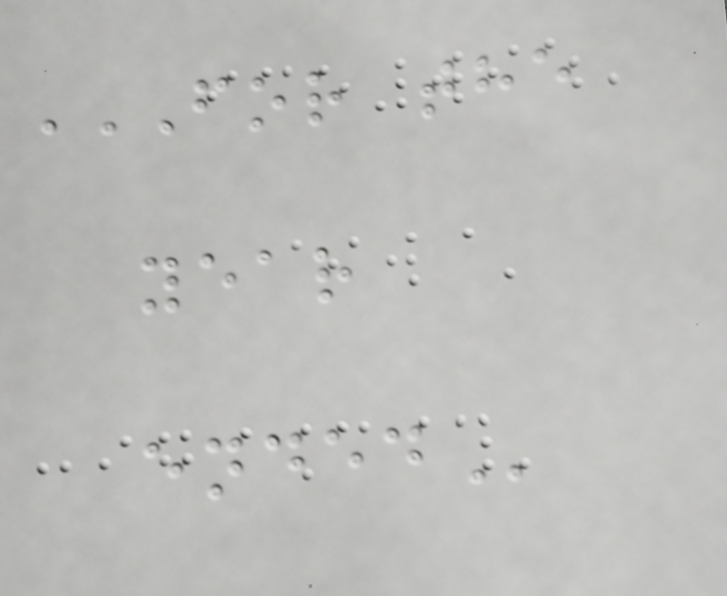FOR THE
YEAR
ENDED
